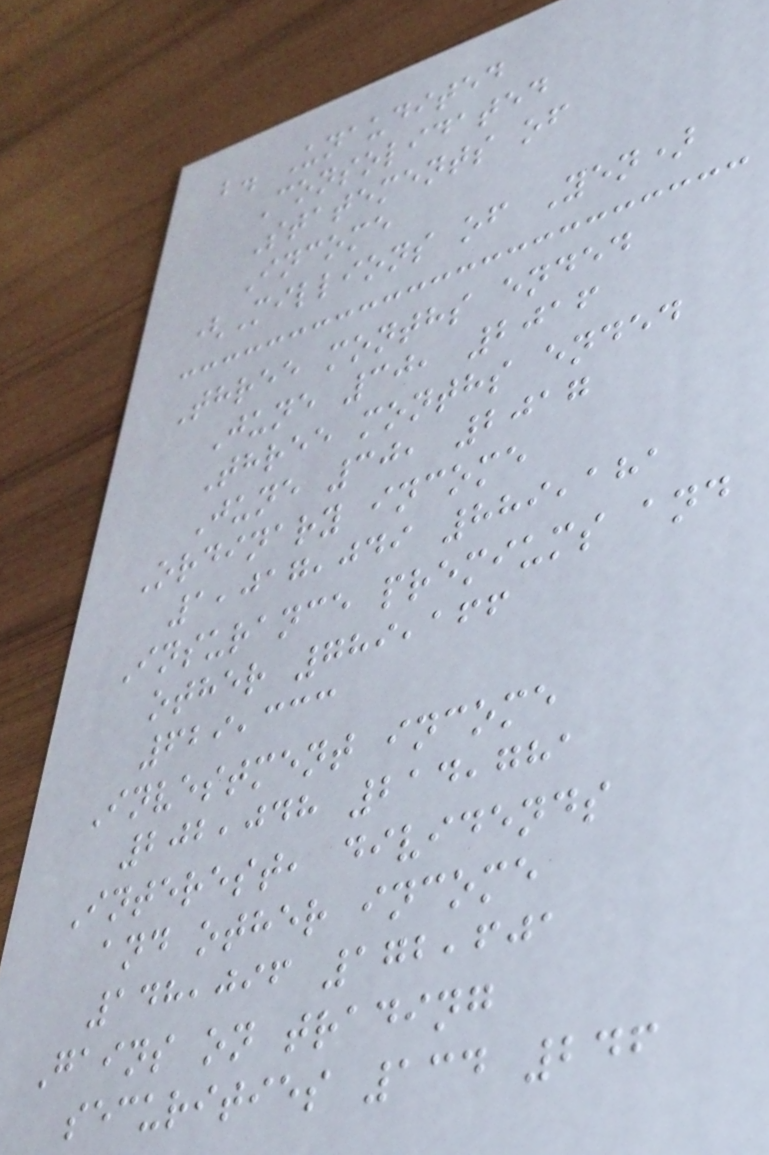b. Unaudited
Consolidated
Statements of
Income
(Millions of Yen)
Three months ended
June 30, 2016
Three months ended
June 30, 2017
Ordinary income
1,017,049 889,181
Insurance premiums and
other 789,166
629,333
Investment income
202,048 214,781
Interest, dividends
and other income
148,096 172,601
Gains on trading
securities 134 246
